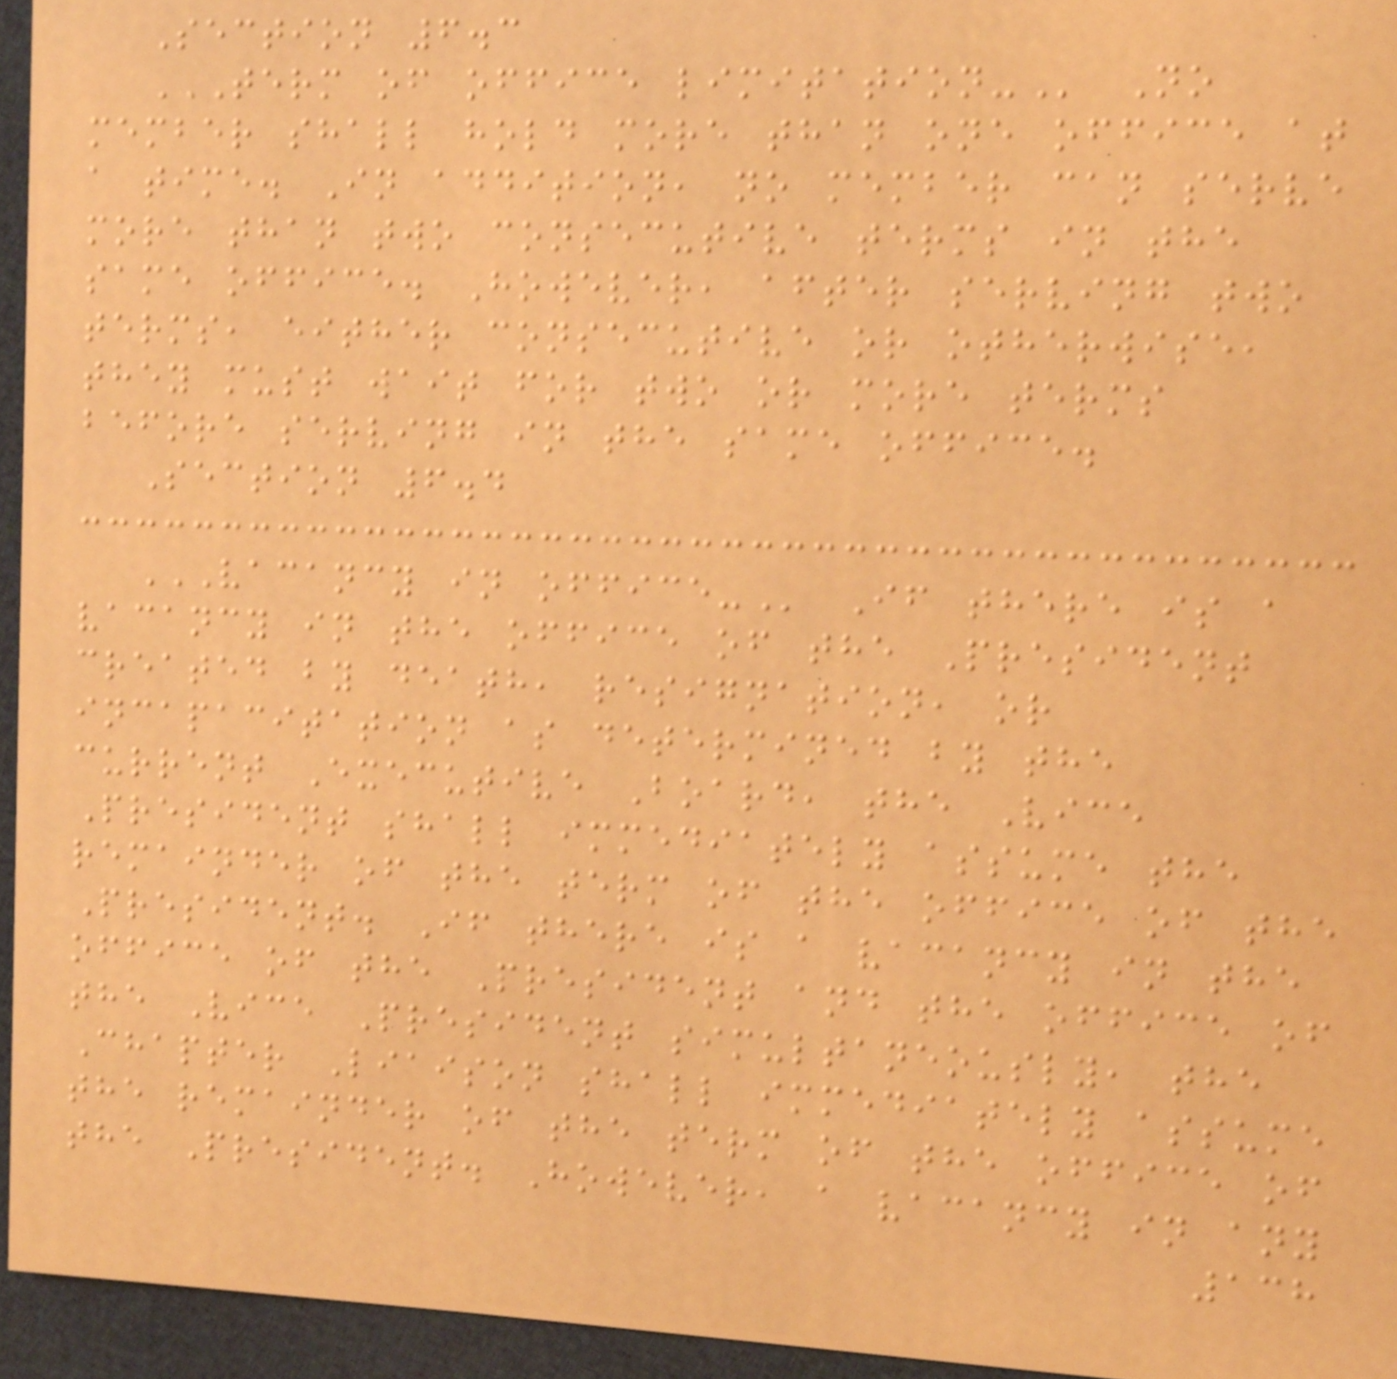Section 6.3
TERM OF OFFICE LIMITATION- No
member shall hold more than one office at
a time. In addition, no member can serve
more than two consecutive terms in the
same office. However, after serving two
terms, either consecutive or otherwise,
they must wait for two or more terms
before serving in the same office.
Section 6.4
VACANCY IN OFFICE- If there is a
vacancy in the office of the President
created by death, resignation, or
incapacitation as determined by the
current Executive Board, the Vice
President shall immediately assume the
remainder of the term of the office of the
President. If there is a vacancy in the
office of the President and the office of
the Vice President simultaneously, the
Chapter Liaison shall immediately assume
the remainder of the term of the office of
the President. However, a vacancy in any
138
